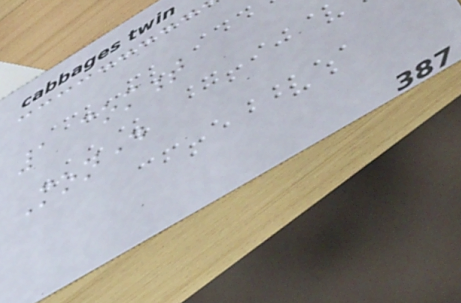1 comment
Monday
